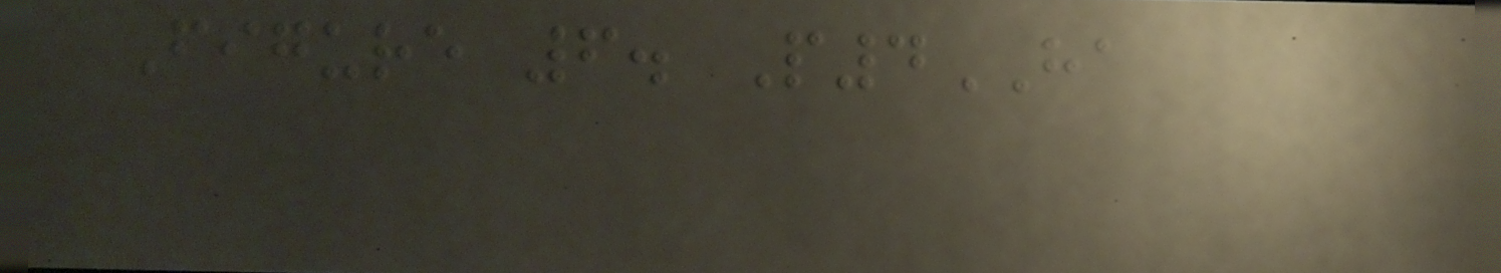Figure 6. P4HA
